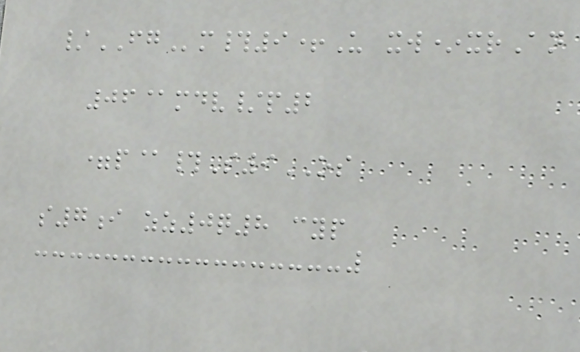/FGm#9+U xw*xrAn
06@mdv/p2
=p@#S9OS
s7i zz0q8 cyp
